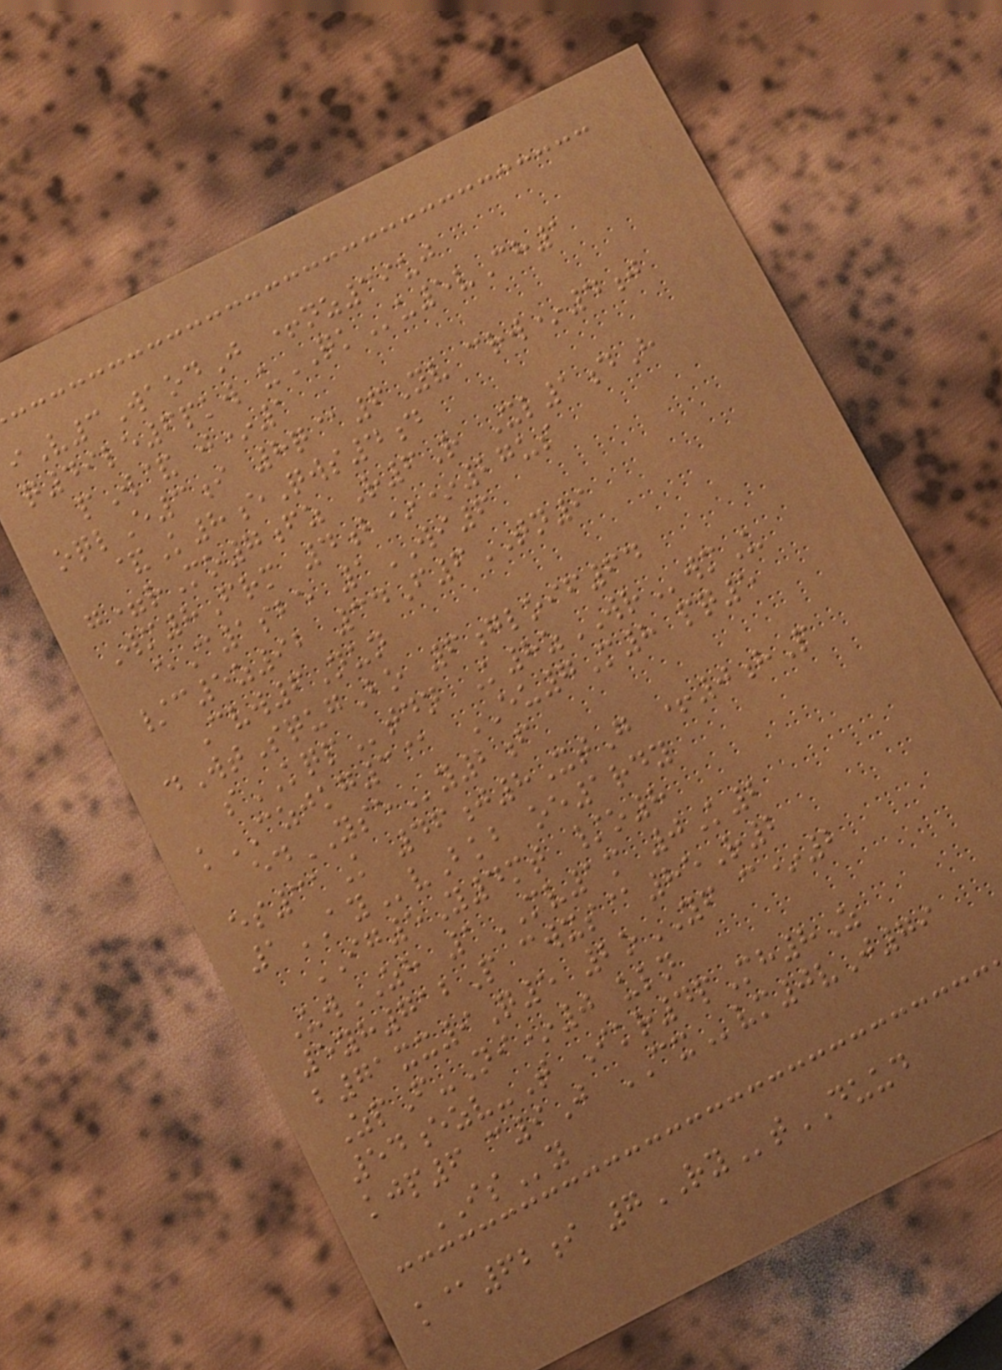iV3WaodJ +nz39uj
q49le6pkw uQKu5vCh1
pW& j*1
oqlE3i 8q@6Yv crw*4j
&K8eQws4d
g=rMo7fz R6R Xl1dH
Wm8Frm 4b**27us
eC1sbe 1WI6
/c5z92 34F6TN9
Cvw6Nun
dWtSqugBo 6gloif64
sKQPtdn K8zWRwmU
kCZJKG3@ EU7M8 pq5
edYSEy2f
es31K 46j8XtG +0hP
1AYvBkb oe1rdy
IG5Y4mt /o8
UwZH 1MV1m 0K2
5yh712P cwxs@85R2
b71xx9Q5 2oYF c*2
ZpF-Ni*0 uln
54ezv-T Ikr4pMh8Z
kjp6 c9J CXvm0vJ79
ISy
k@62i 7RYtDUUD
